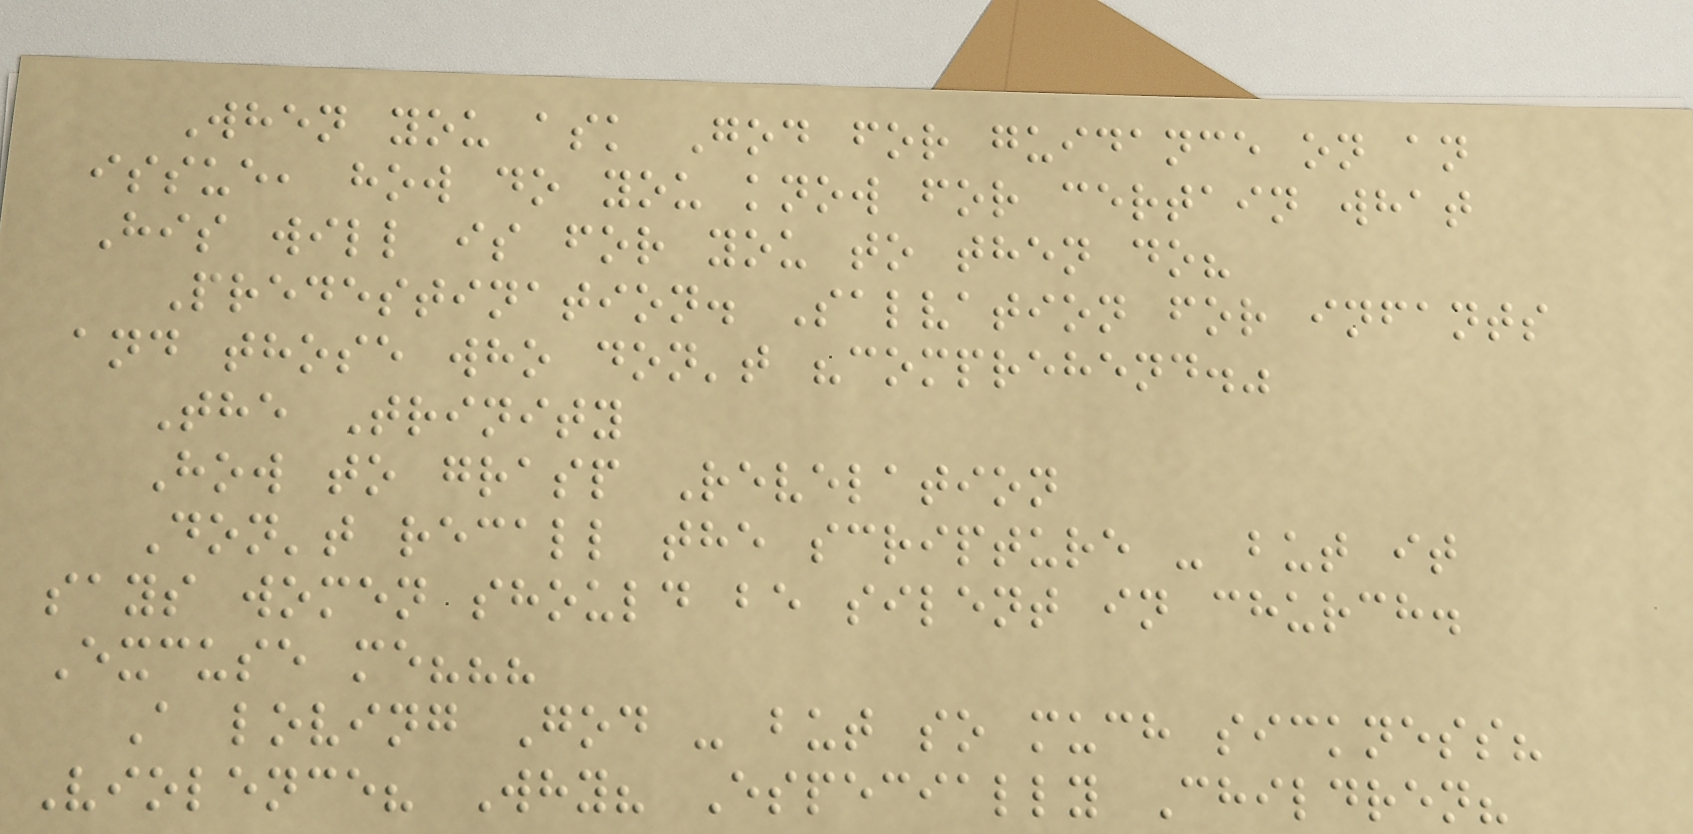When you ask God for guidance on an
issue, how do you know for certain what
His will is for you to then do?
Predestination. Salvation for infants
and those who don't "comprehend."
The Trinity
How to grasp Revelation
Don't recall the scripture - but it
says women should be silent in church.
Excuse me???
A loving God - but so much sickness?
Violence? Why? Especially Children?
